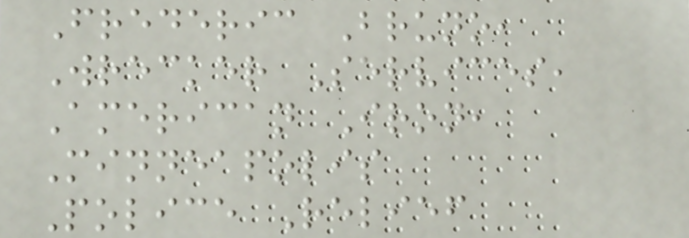Frederic Bruno,
Wrecker Services,
American Iron,
Minneapolis
Police Relief
